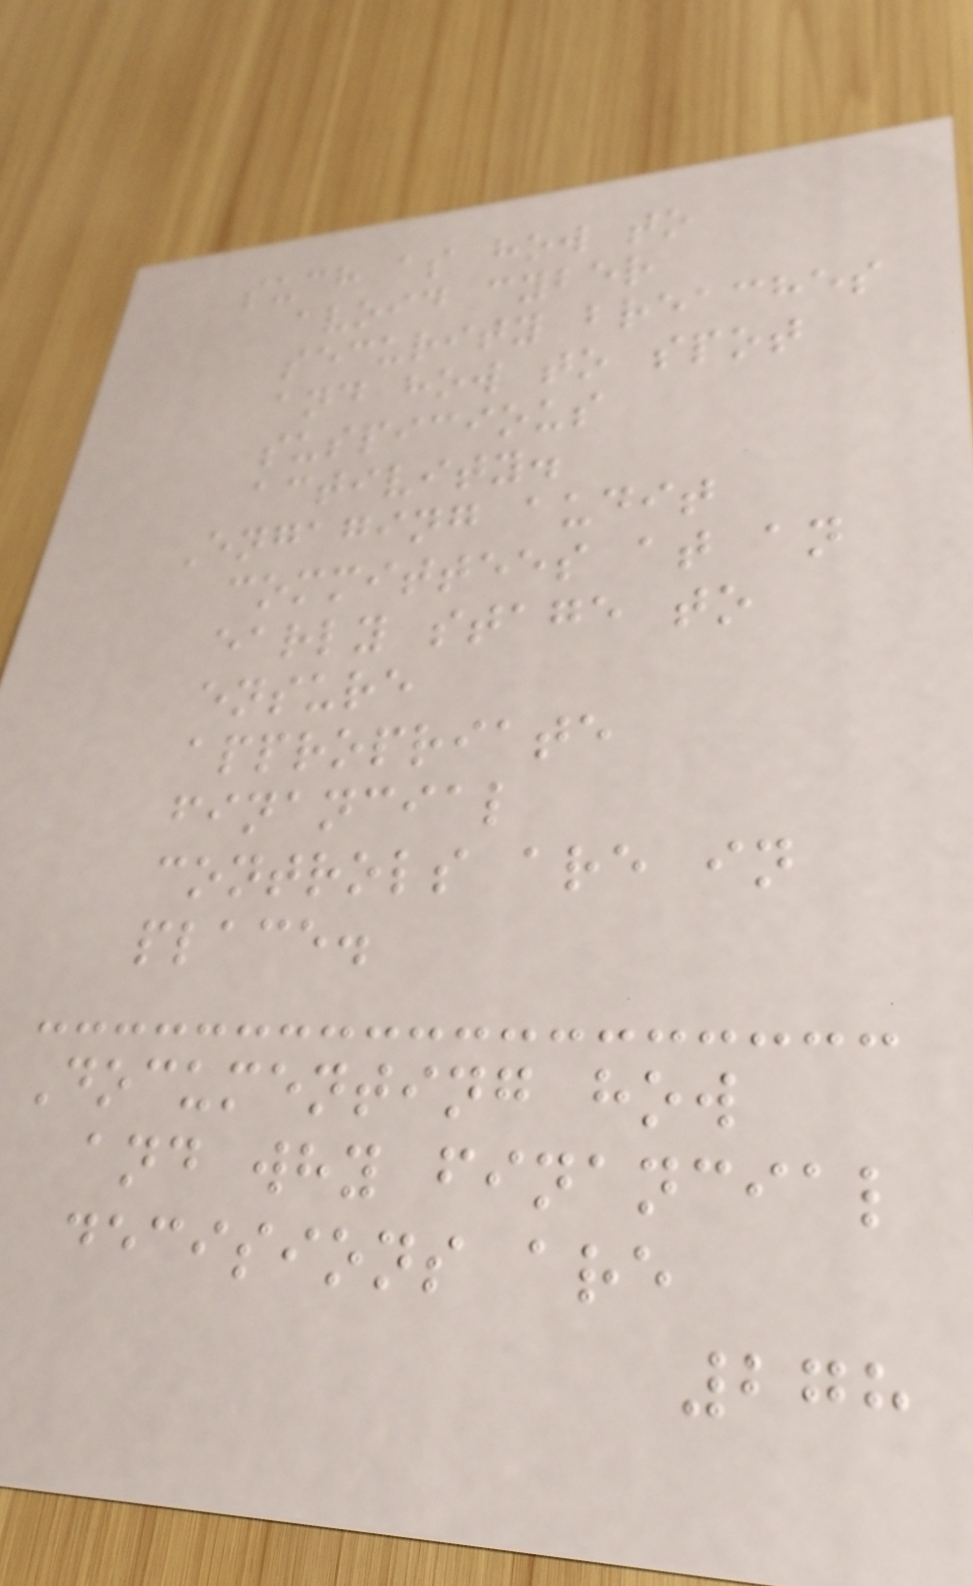such as how to
avoid cyber
security breaches
and how to spot
suspicious
activity.
Engaging audit
committees at an
early stage to
ensure
appropriate
financial
controls are in
place.
Documenting how
and why financial
decisions are
278
